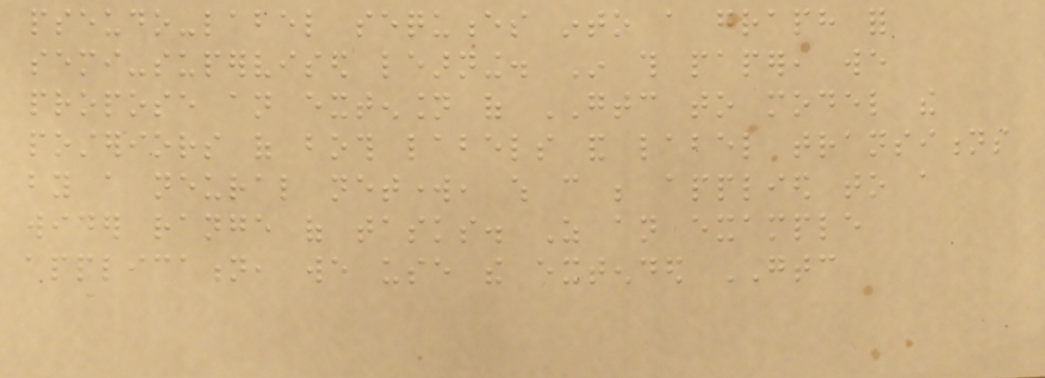pseudo-label sequences into a graph for
semi-supervised learning. In this paper, we
propose an extension of GTC to model the
posteriors of both labels and label transitions
by a neural network, which can be applied to a
wider range of tasks. As an example
application, we use the extended GTC
